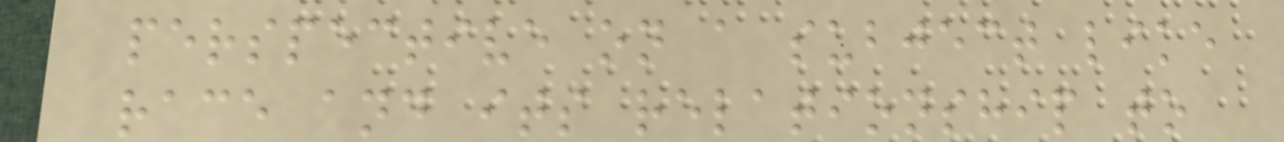perspective on a subject like
race and its relationship to
